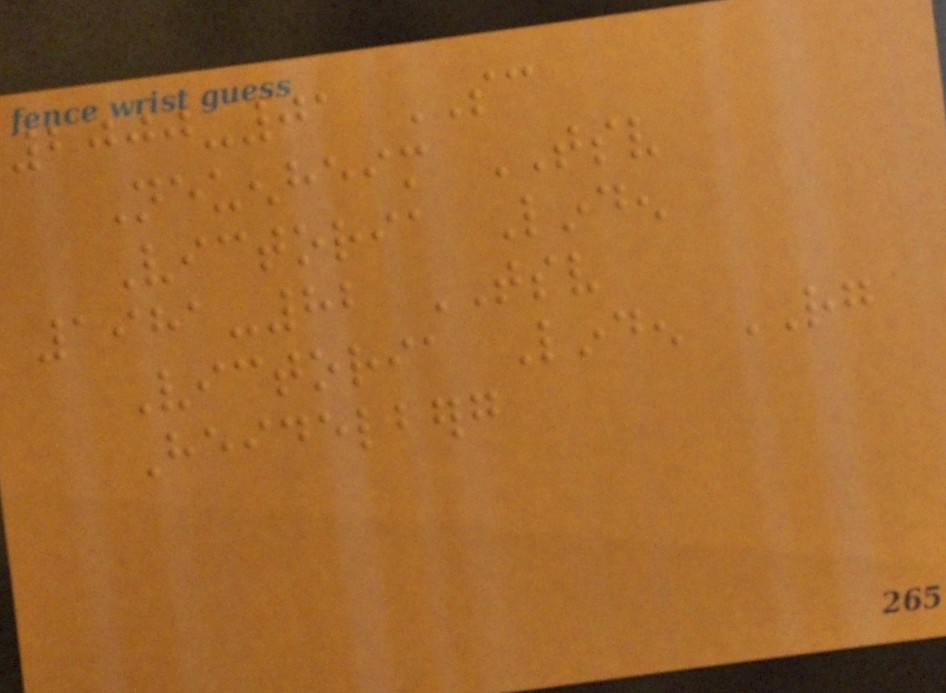2000-01 SC
Neuenheim TSV
Victoria Linden
1981-82 TSV
Victoria Linden RG
Heidelberg
